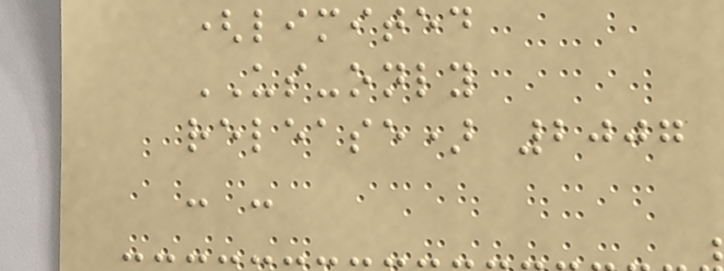(limited
US-only
release) 2007
- -
